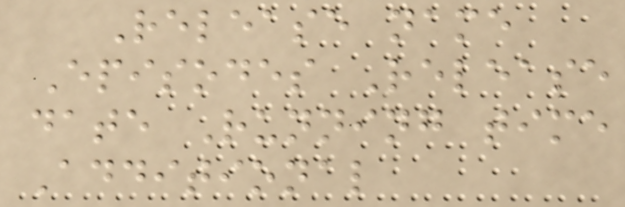Release name
Episodes Release
date Running time
Additional
